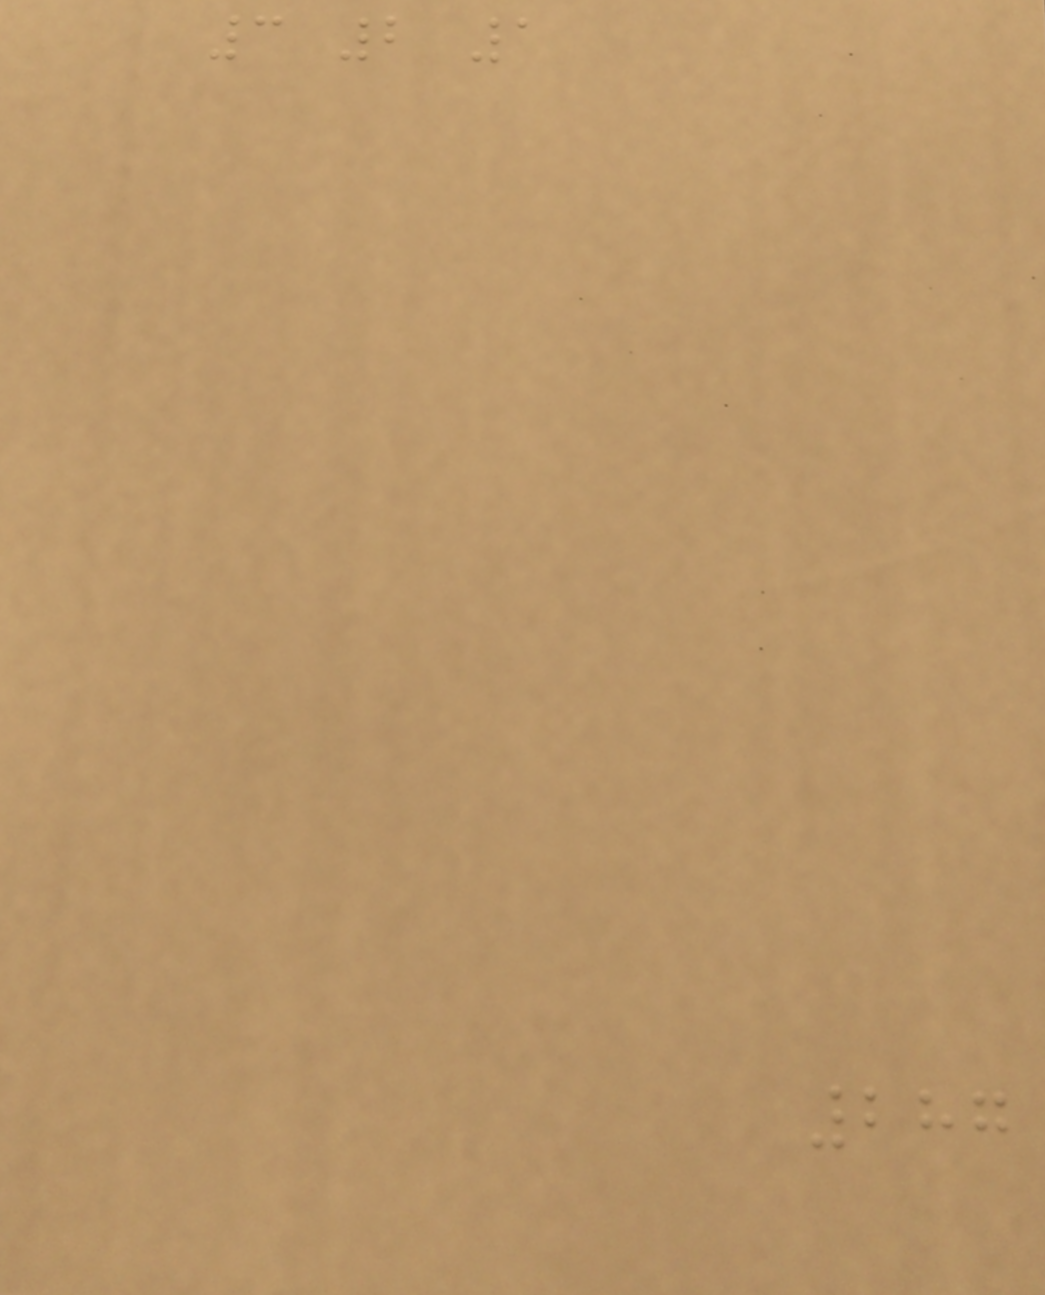3 2 1
287
